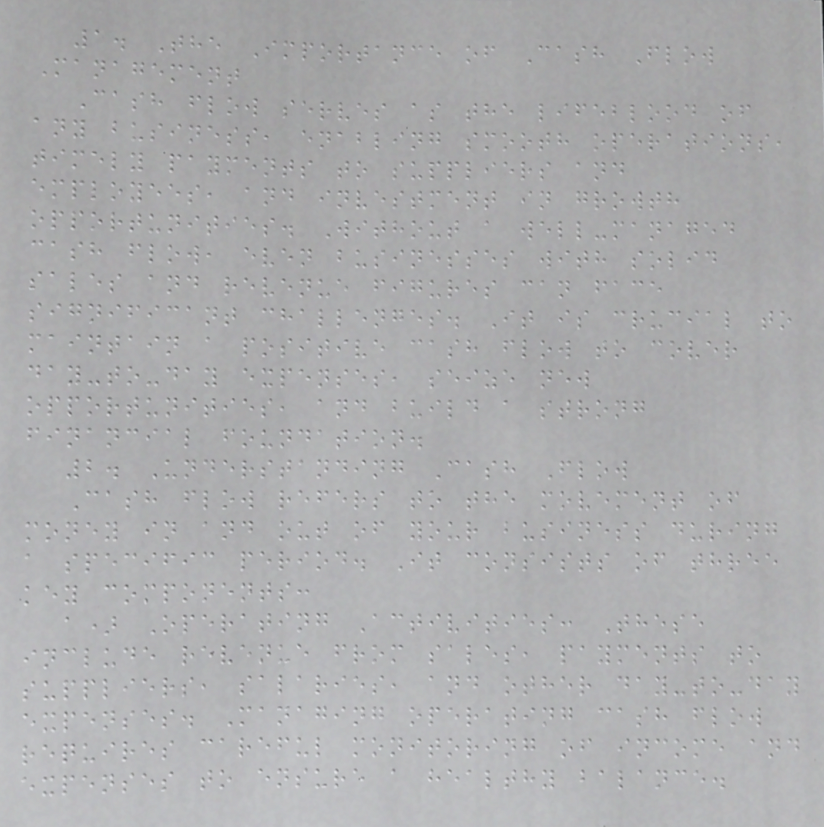1. The Importance of Cash Flow
Management
Cash flow serves as the lifeblood of
any business, enabling smooth operations,
timely payments to suppliers and
employees, and investment in growth
opportunities. Without a well-managed
cash flow, even businesses with solid
sales and revenue figures can face
significant challenges. It is crucial to
maintain a positive cash flow to cover
day-to-day expenses, seize new
opportunities, and build a strong
financial foundation.
2. Understanding Cash Flow
Cash flow refers to the movement of
money in and out of your business during
a specific period. It consists of three
key components:
a) Operating Activities: These
include revenue from sales, payments to
suppliers, salaries, and other day-to-day
expenses. Managing operating cash flow
requires careful monitoring of income and
expenses to ensure a healthy balance.
